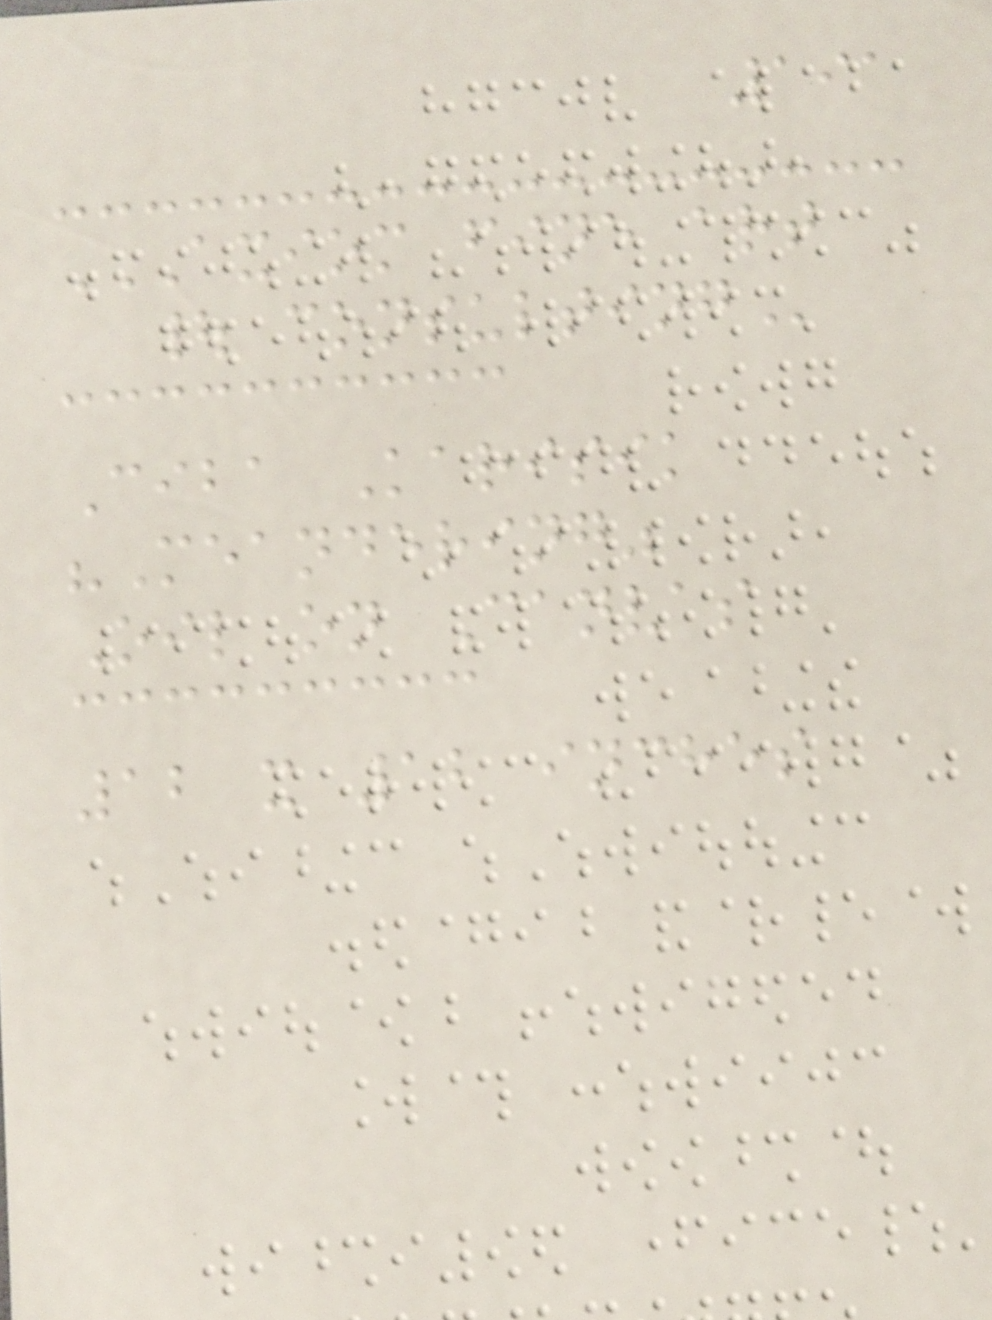191
AXIOM FINE ART
| CONSULTING
Ciba Karisik
"Meandering"
Oil on Canvas
12 x 12 inches
